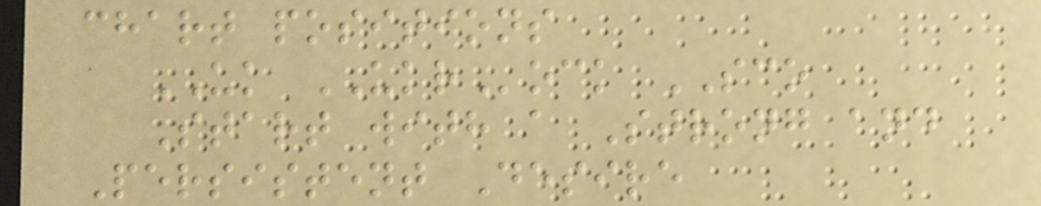chart positions
UK UKRock SCO
Start with a Strong and
Persistent Desire
